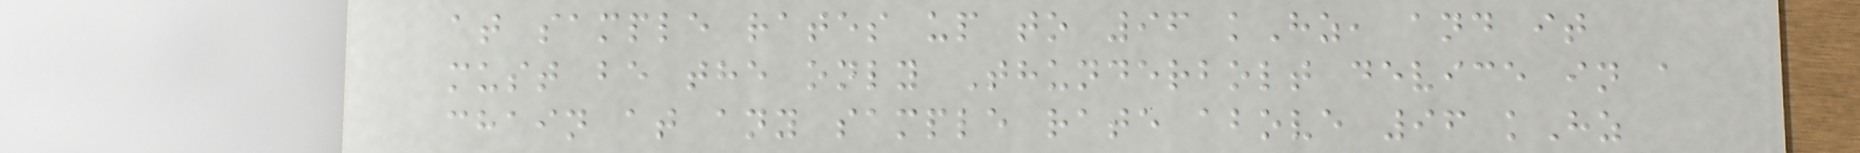at sample rates up to 96 kHz, and it
must be the only Thunderbolt device in a
chain at any sample rate above 96 kHz
